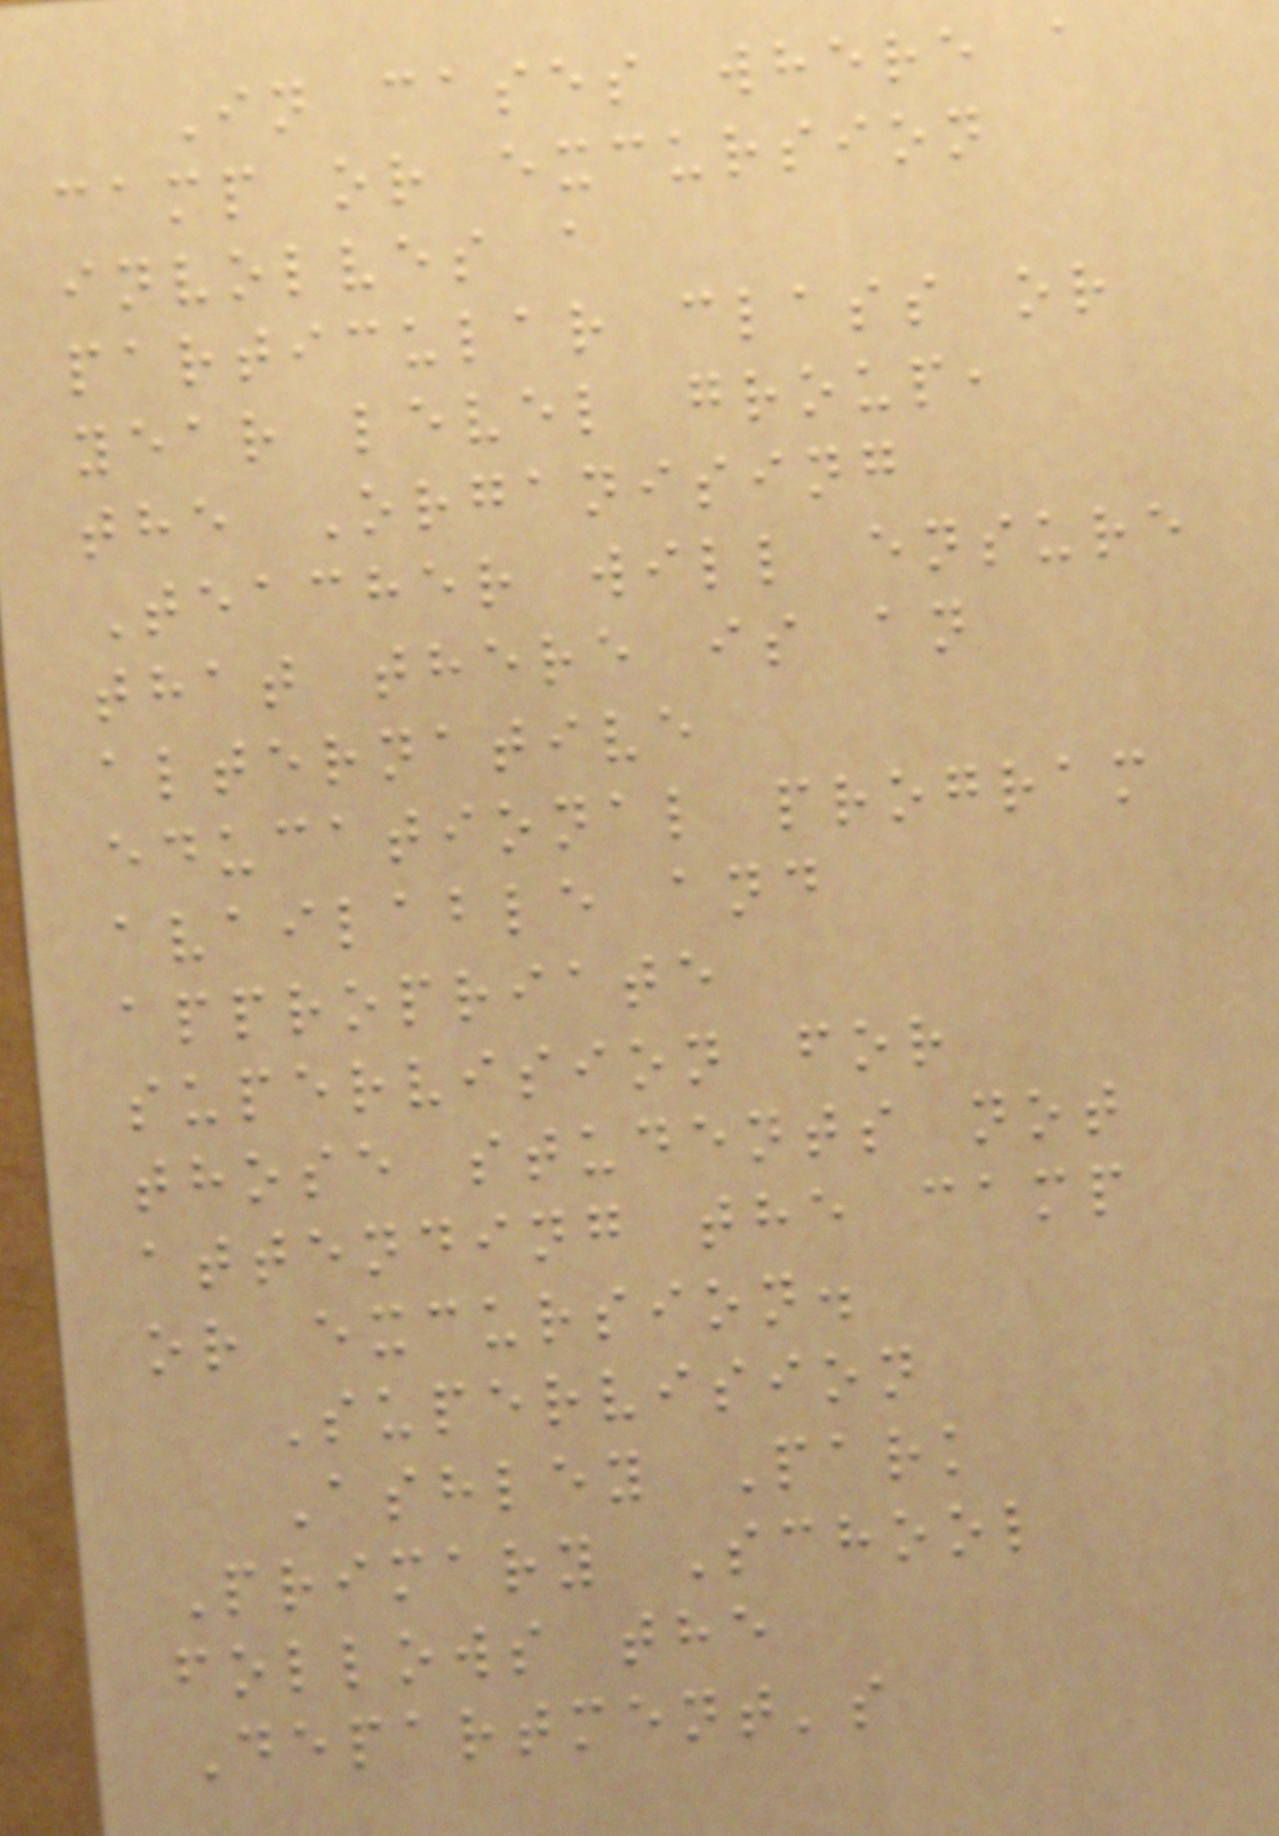In cases where a
camp or excursion
involves a
particular class or
year level group,
the Organising
Teacher will ensure
that there is an
alternative
educational program
available and
appropriate
supervision for
those students not
attending the camp
or excursion.
Supervision
Ashley Park
Primary School
follows the
Department's
